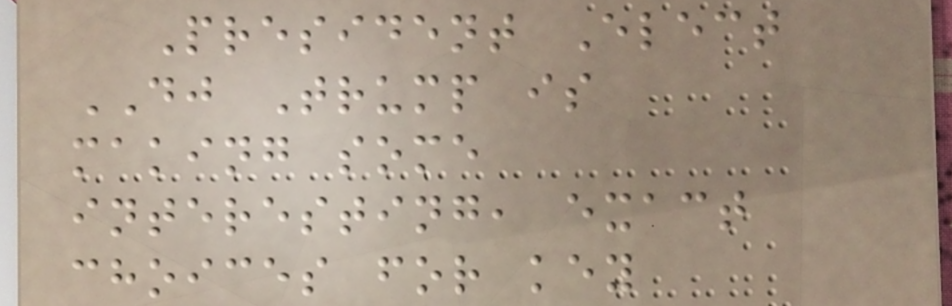President Elect
DJ Trump is
making some
interesting, exact
choices for key
